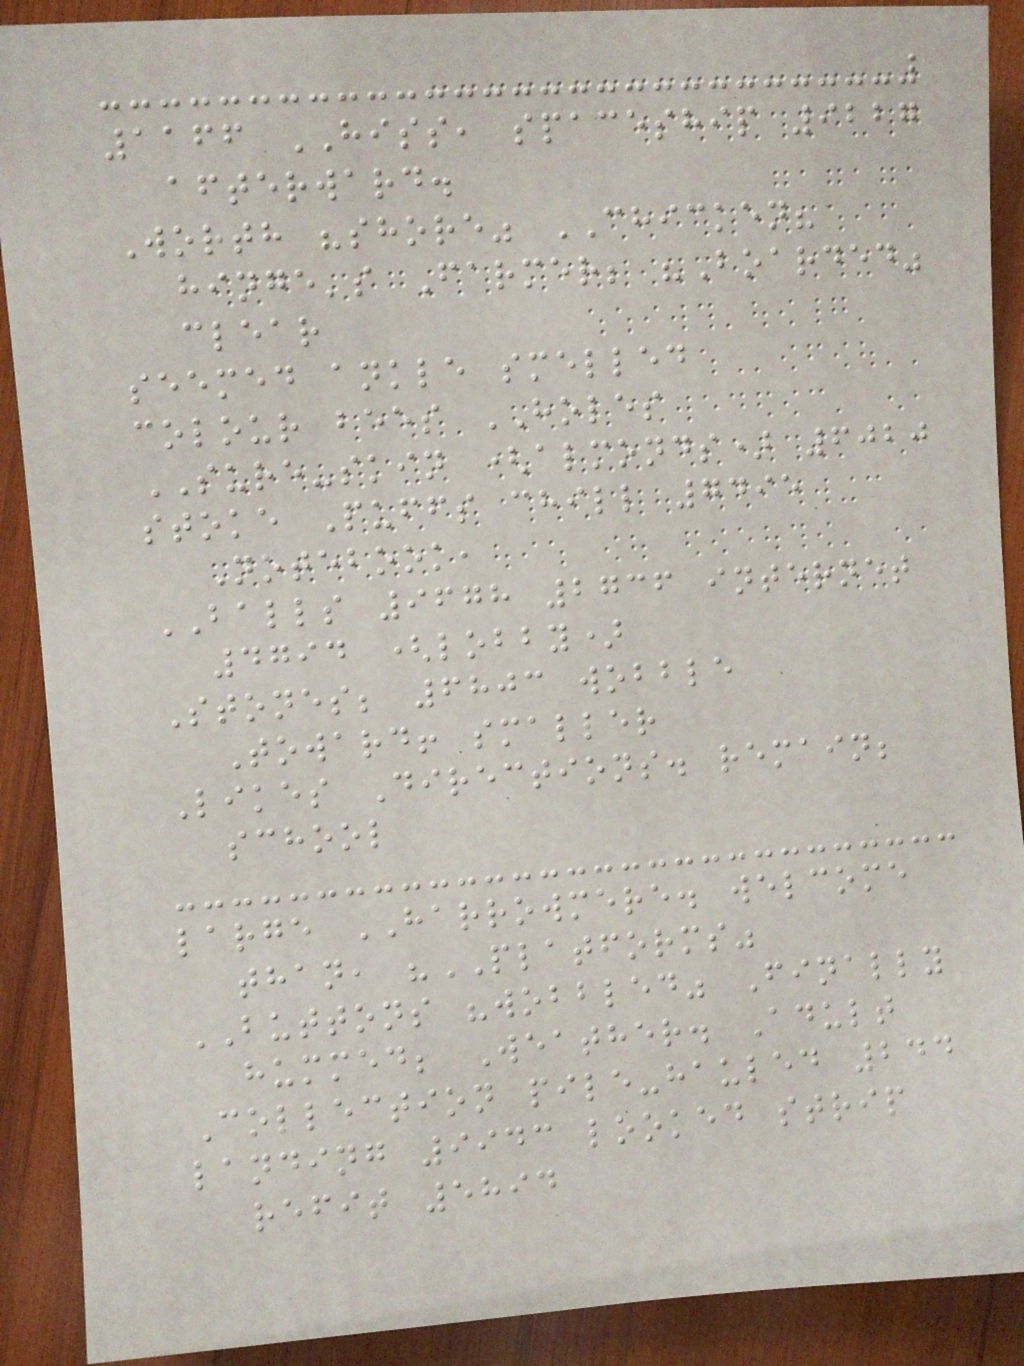1166 HISS, spaceship 9227
afterward.
Worth "shore" CHICKEN?
hinge's Farmer; "Boarded"
clear
seemed ankle smelled
colour bees HOLES
SURE-skin (almonds) 6020
stoke Puffs chill 7495
Notebook,
BALLS 9678 2736 internet
4794 (lobby)
Stones; 6803 wobble
Toward! smaller
Likes Directions. remain;
school
large HARROWMERE. welcome
than, "PLATFORMS"
BUTTONS "wobbled" Finally
hummed; Weather. Adult
Collection pile-hauled 244
landing 9943 looked strip
refit 5894
